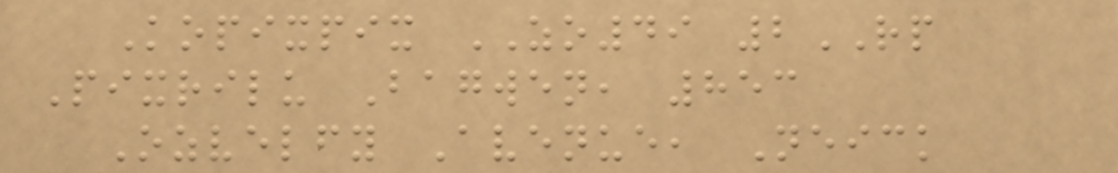Kopixpix ZO49 2RP
Pixrilu Bagwen, 853
Ozvelfy Avenue, Neick
